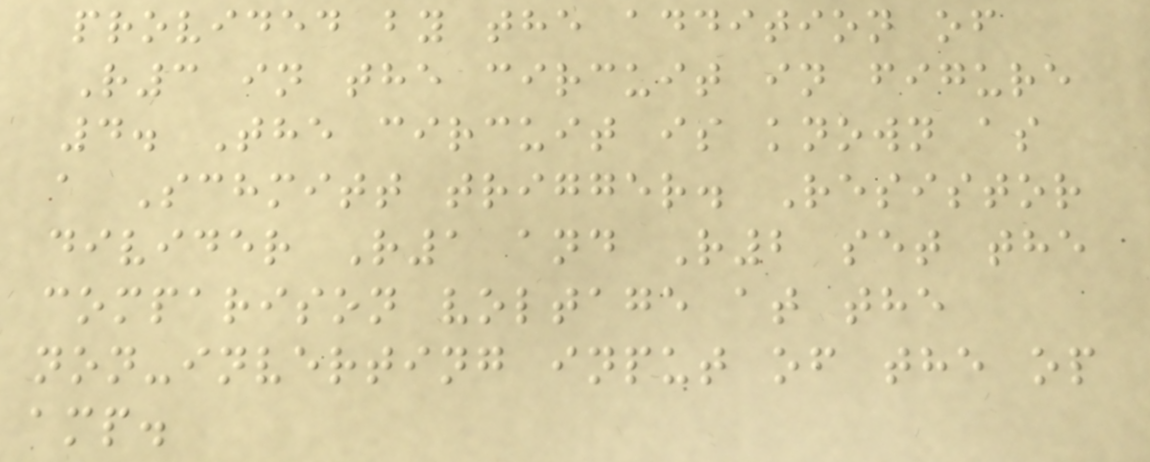provided by the addition of
R3 in the circuit in figure
4. The circuit is known as
a Schmitt trigger. Resistor
divider R1 and R2 set the
comparison voltage at the
non-inverting input of the op
amp.
